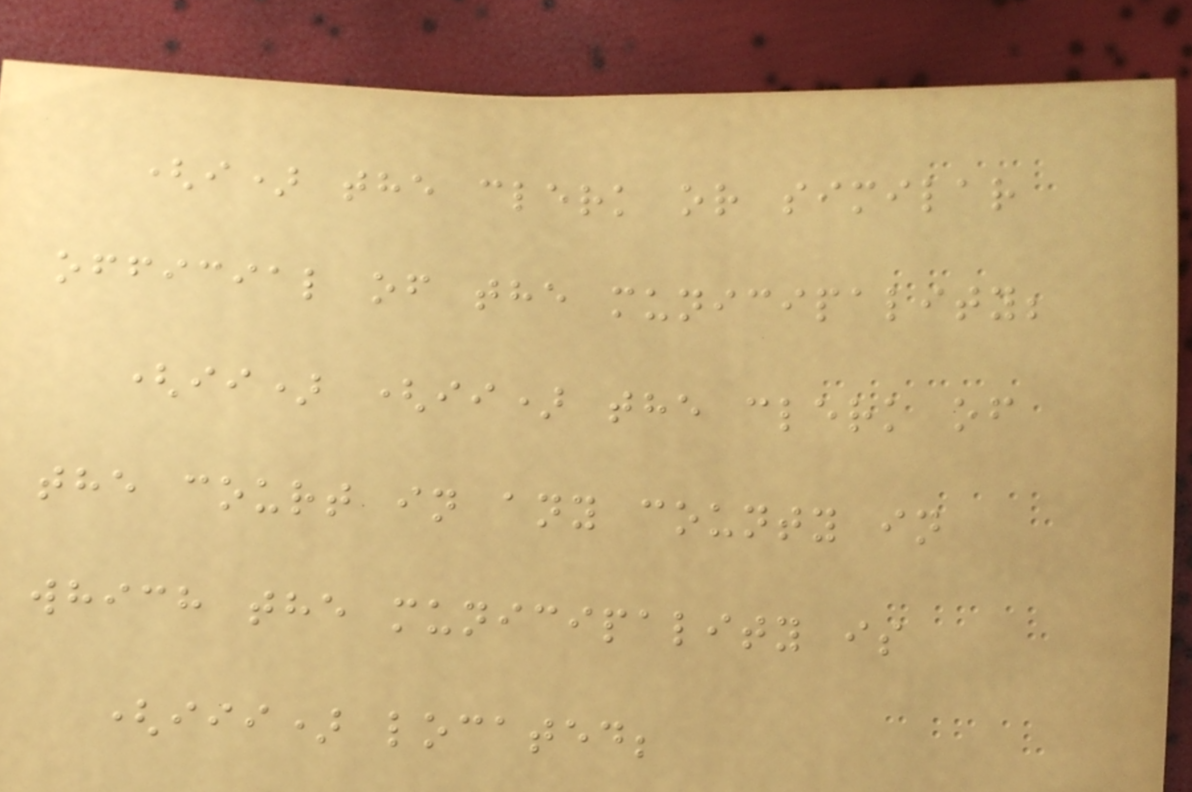(i) the clerk or similar
official of the municipality;
(ii) (ii) the clerk of
the court in any county in
which the municipality is
(iii) located;
